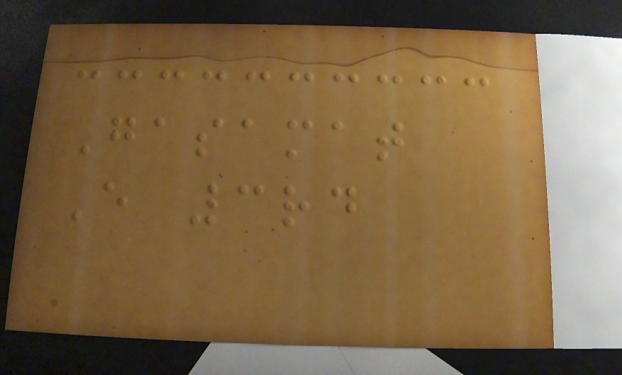Gasamat
E 3rd
